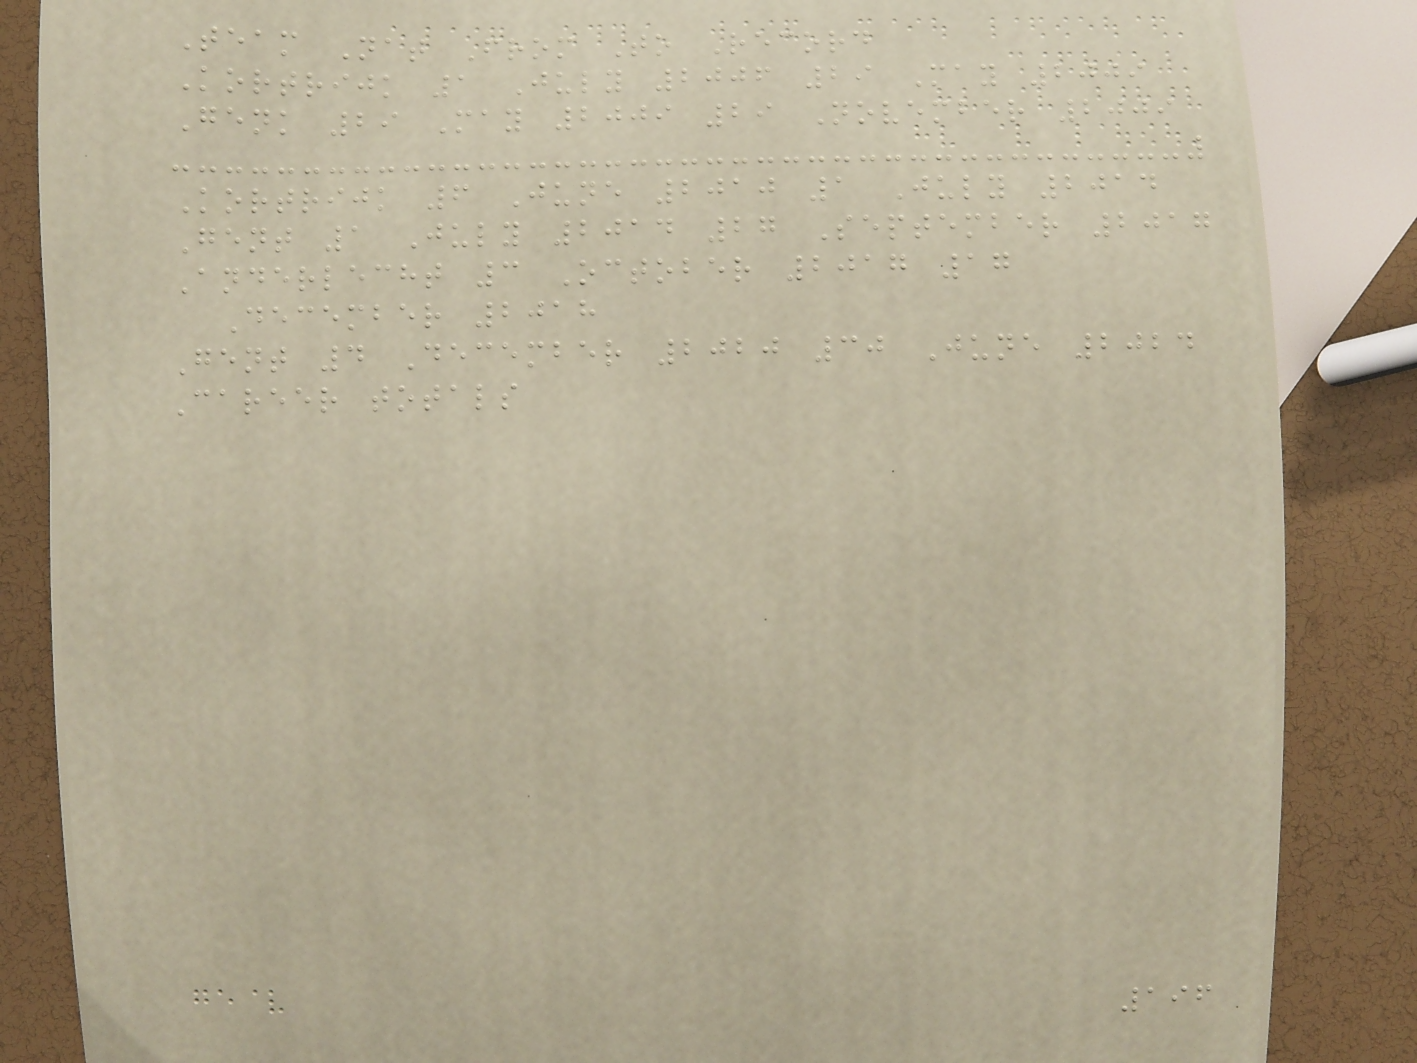Team Nat From To Record
Kortrijk 1 July 2006 29 May 2009
Genk 29 May 2009 29 November 2009
Kortrijk 6 June 2010 1 July 2014
Gent 1 July 2014 27 September 2017
Anderlecht 3 October 2017 17
December 2018
Gent 4 December 2020 30 June 2024
Career totals
196
